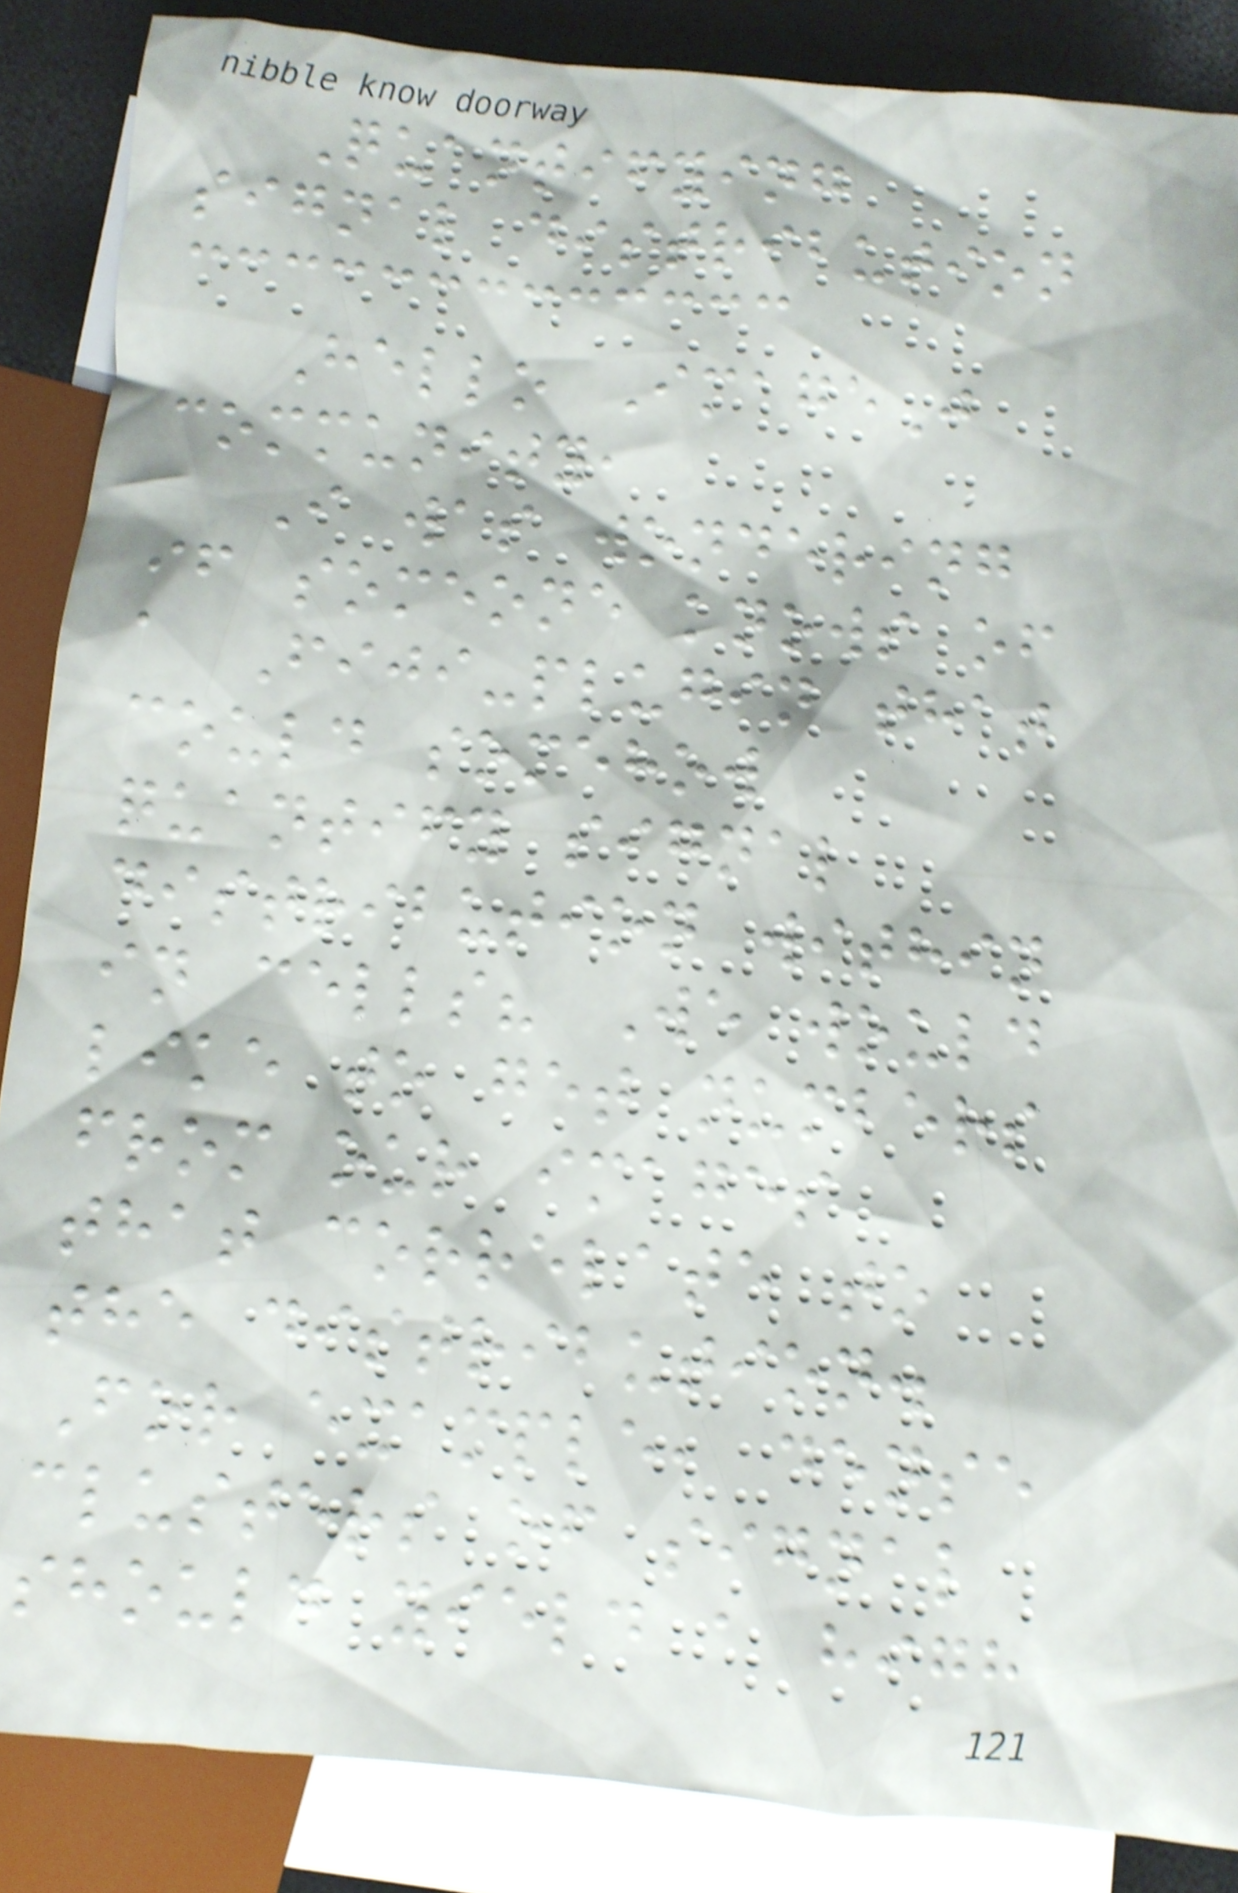Quantifying
signal distribution
Hello ImageJ
community,
I was wondering
if someone knows of
a Fiji-plugin that
could somehow
quantify signal
distribution within
in cells? We would
like to get numbers
from our images
that correlate to
the distribution.
For example, dense
clusters of signal
should yield a high
